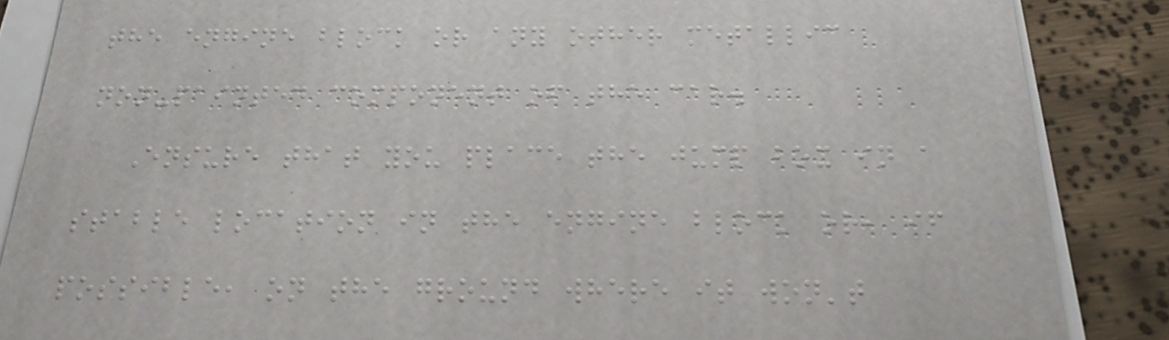the engine block or any other metallic
non-painted component of the car.
Ensure that you place the jump box in a
stable location in the engine block or, if
possible, on the ground where it won't
